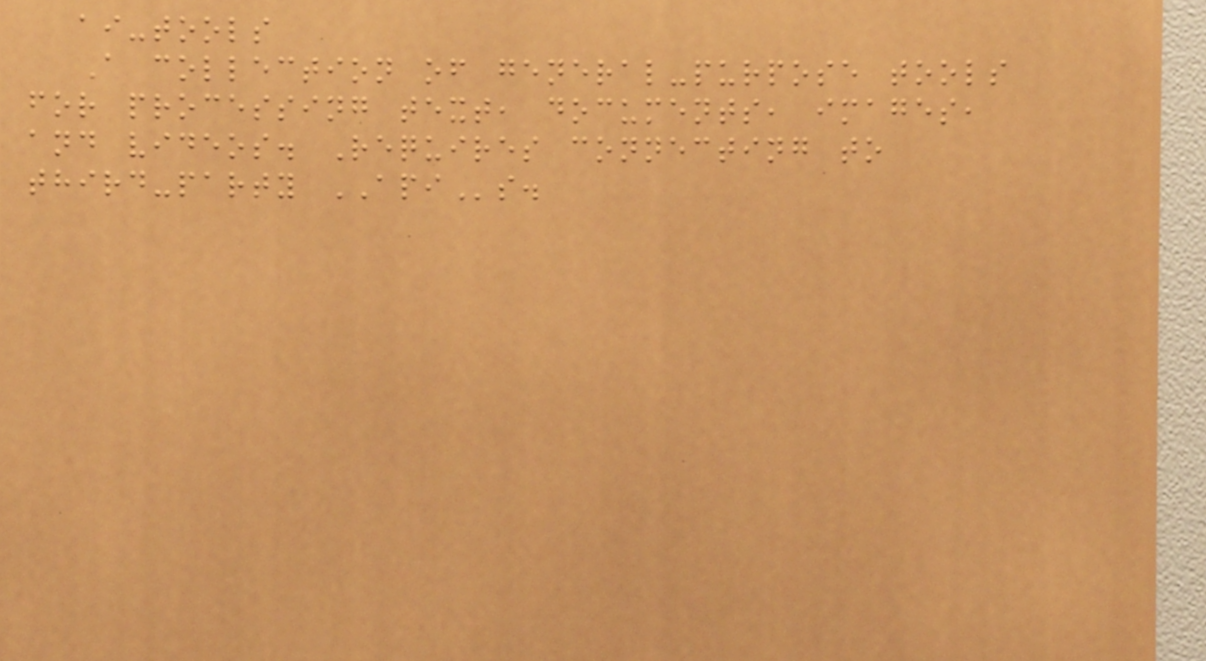ai-tools
A collection of general-purpose tools
for processing text, documents, images,
and videos. Requires connecting to
third-party APIs.
